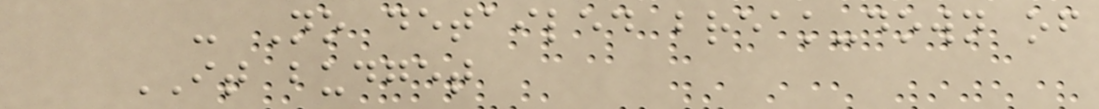- No detailed break-down of
IT budget
